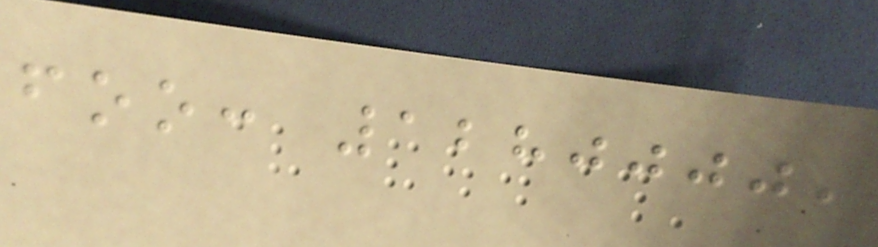foo: 1280000,
